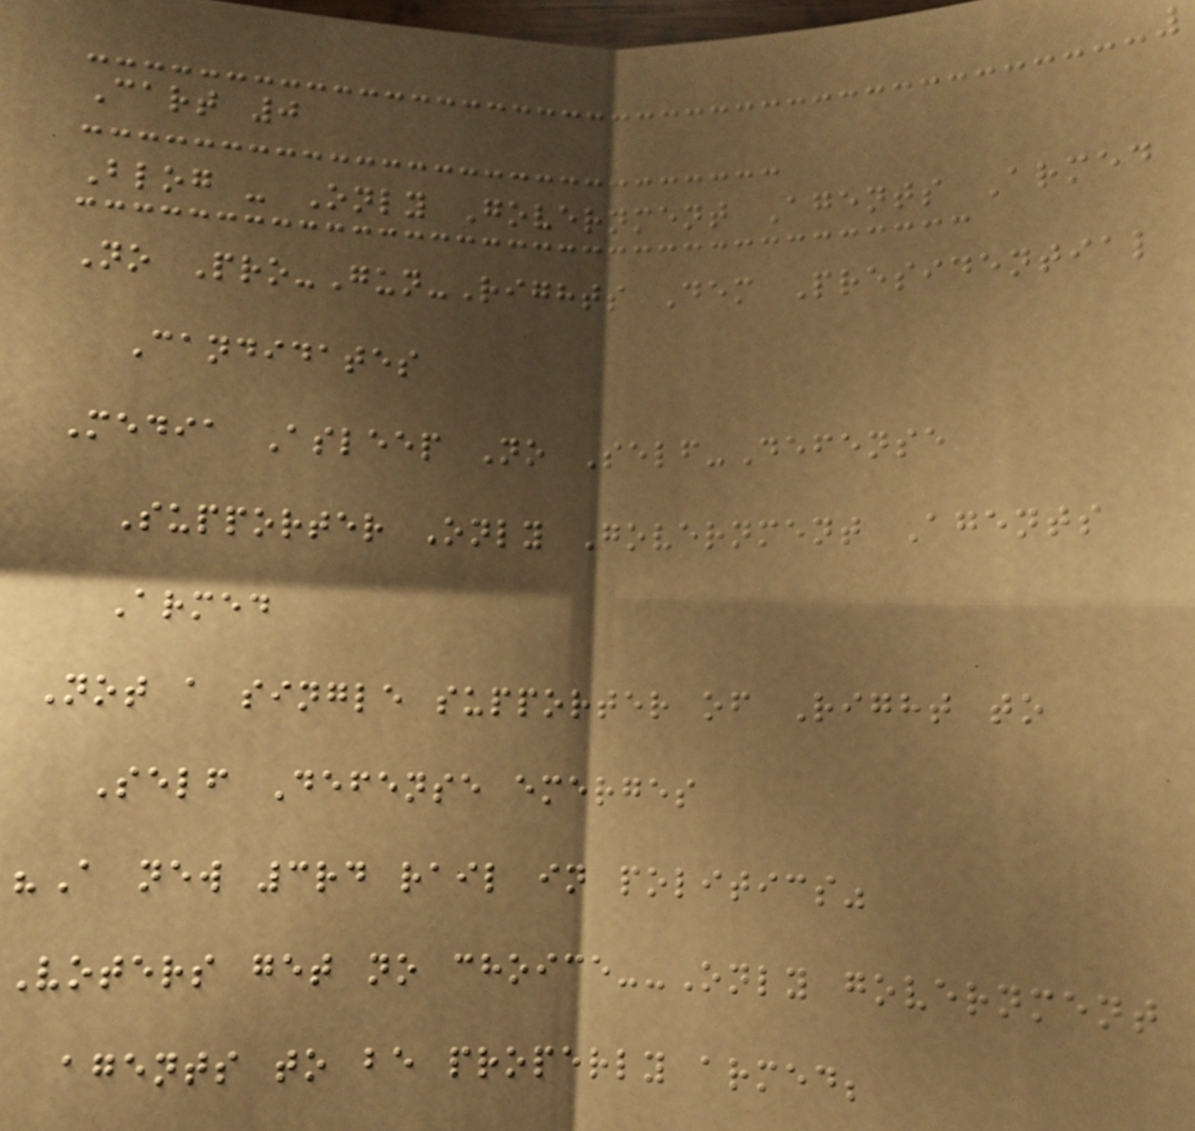Cart 0
Blog - Only Government Agents Armed
No Pro-Gun-Rights Dem Presidential
Candidates
Media Asleep No Self-Defense
Supporter Only Government Agents
Armed
Not a single supporter of Right to
Self Defense emerges
"A new 3rd rail in politics"
Voters get no choice--Only government
agents to be properly armed;
